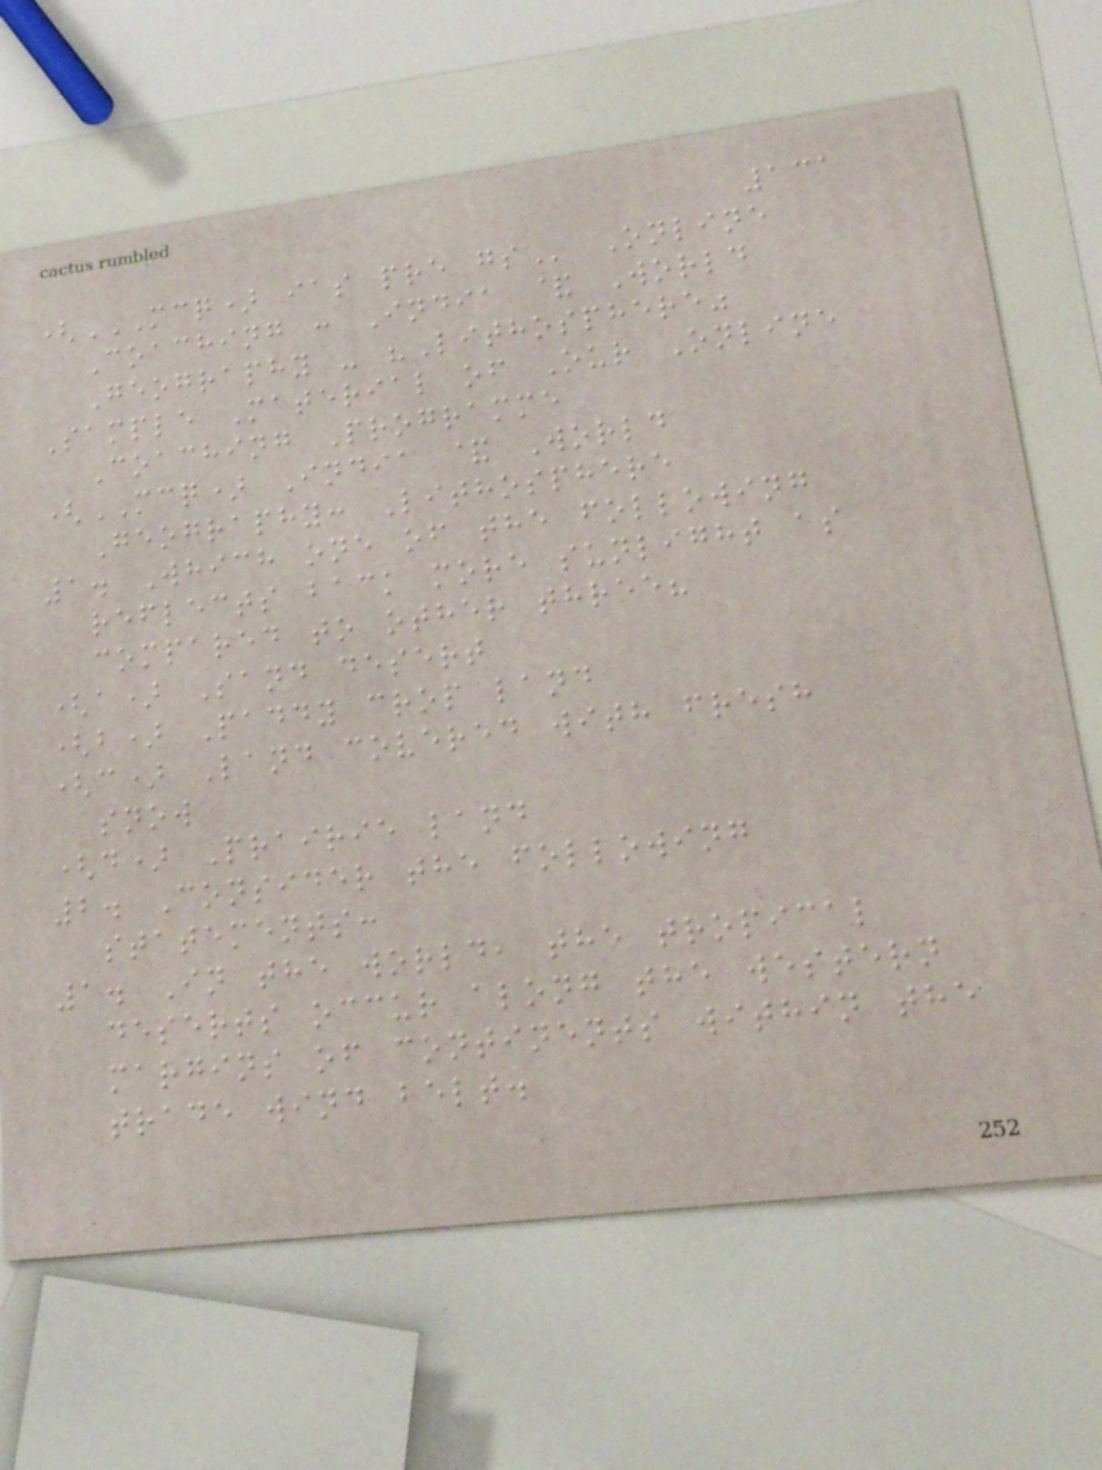131
(MCQ) IAS PRE GS Online
Coaching : India & World
Geography - "Lithosphere"
Sample Material of Our Online
Coaching Programme
(MCQ) India & World
Geography: Lithosphere
1. Which one of the following
reflects back more sunlight as
compared to other three?
(a) Sand desert
(b) Paddy crop land
(c) Land covered with fresh
snow
(d) Prairie land
2. Consider the following
statements:
1. In the world, the tropical
deserts occur along the western
margins of continents within the
trade wind belt.
